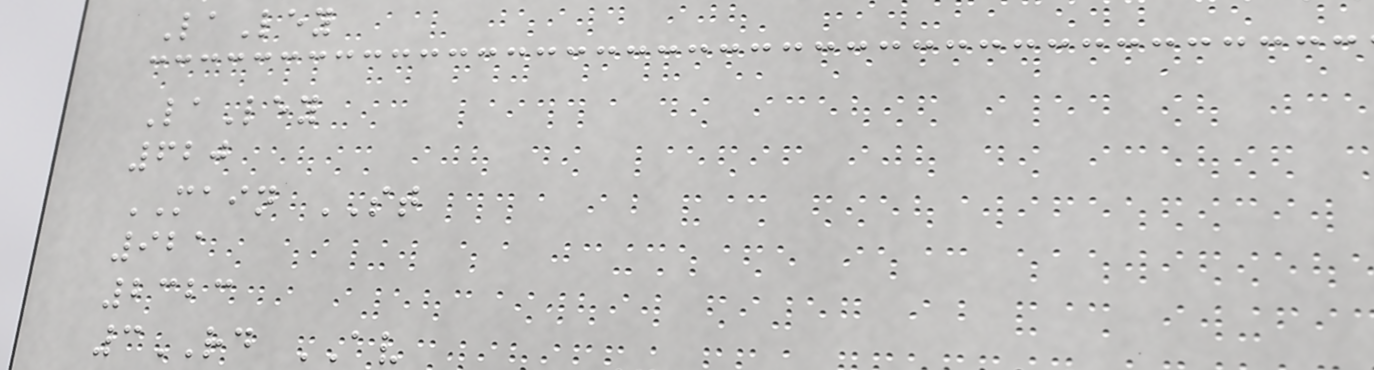LaLey
LaLey
620
MAIN ST
921
2323
3RD AV
